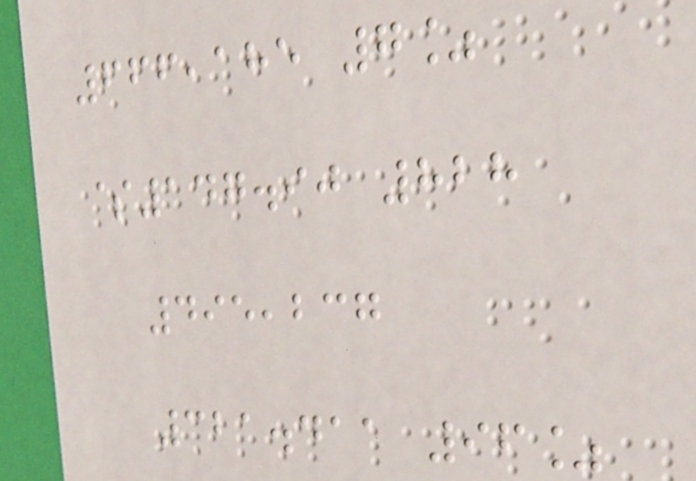666,185 7%
$147.90 828
495,237
321.411 96%
